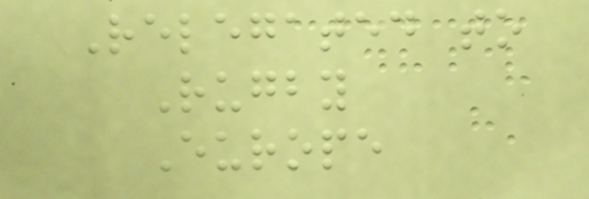Relegated to
Rugby
Europe
